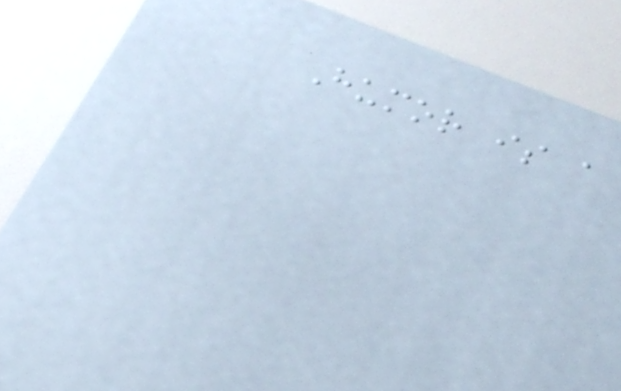Humor is a
